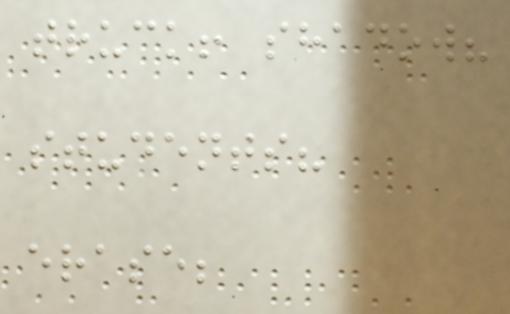truck! shadow?
students?
erase;
